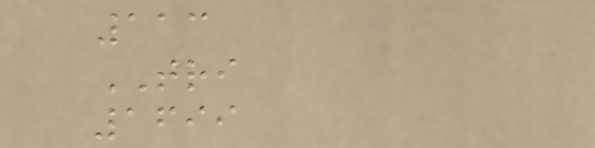113
TRI
1699
